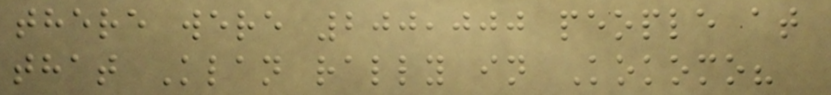there were 200,000 people at
that Klan rally in Kokomo?
